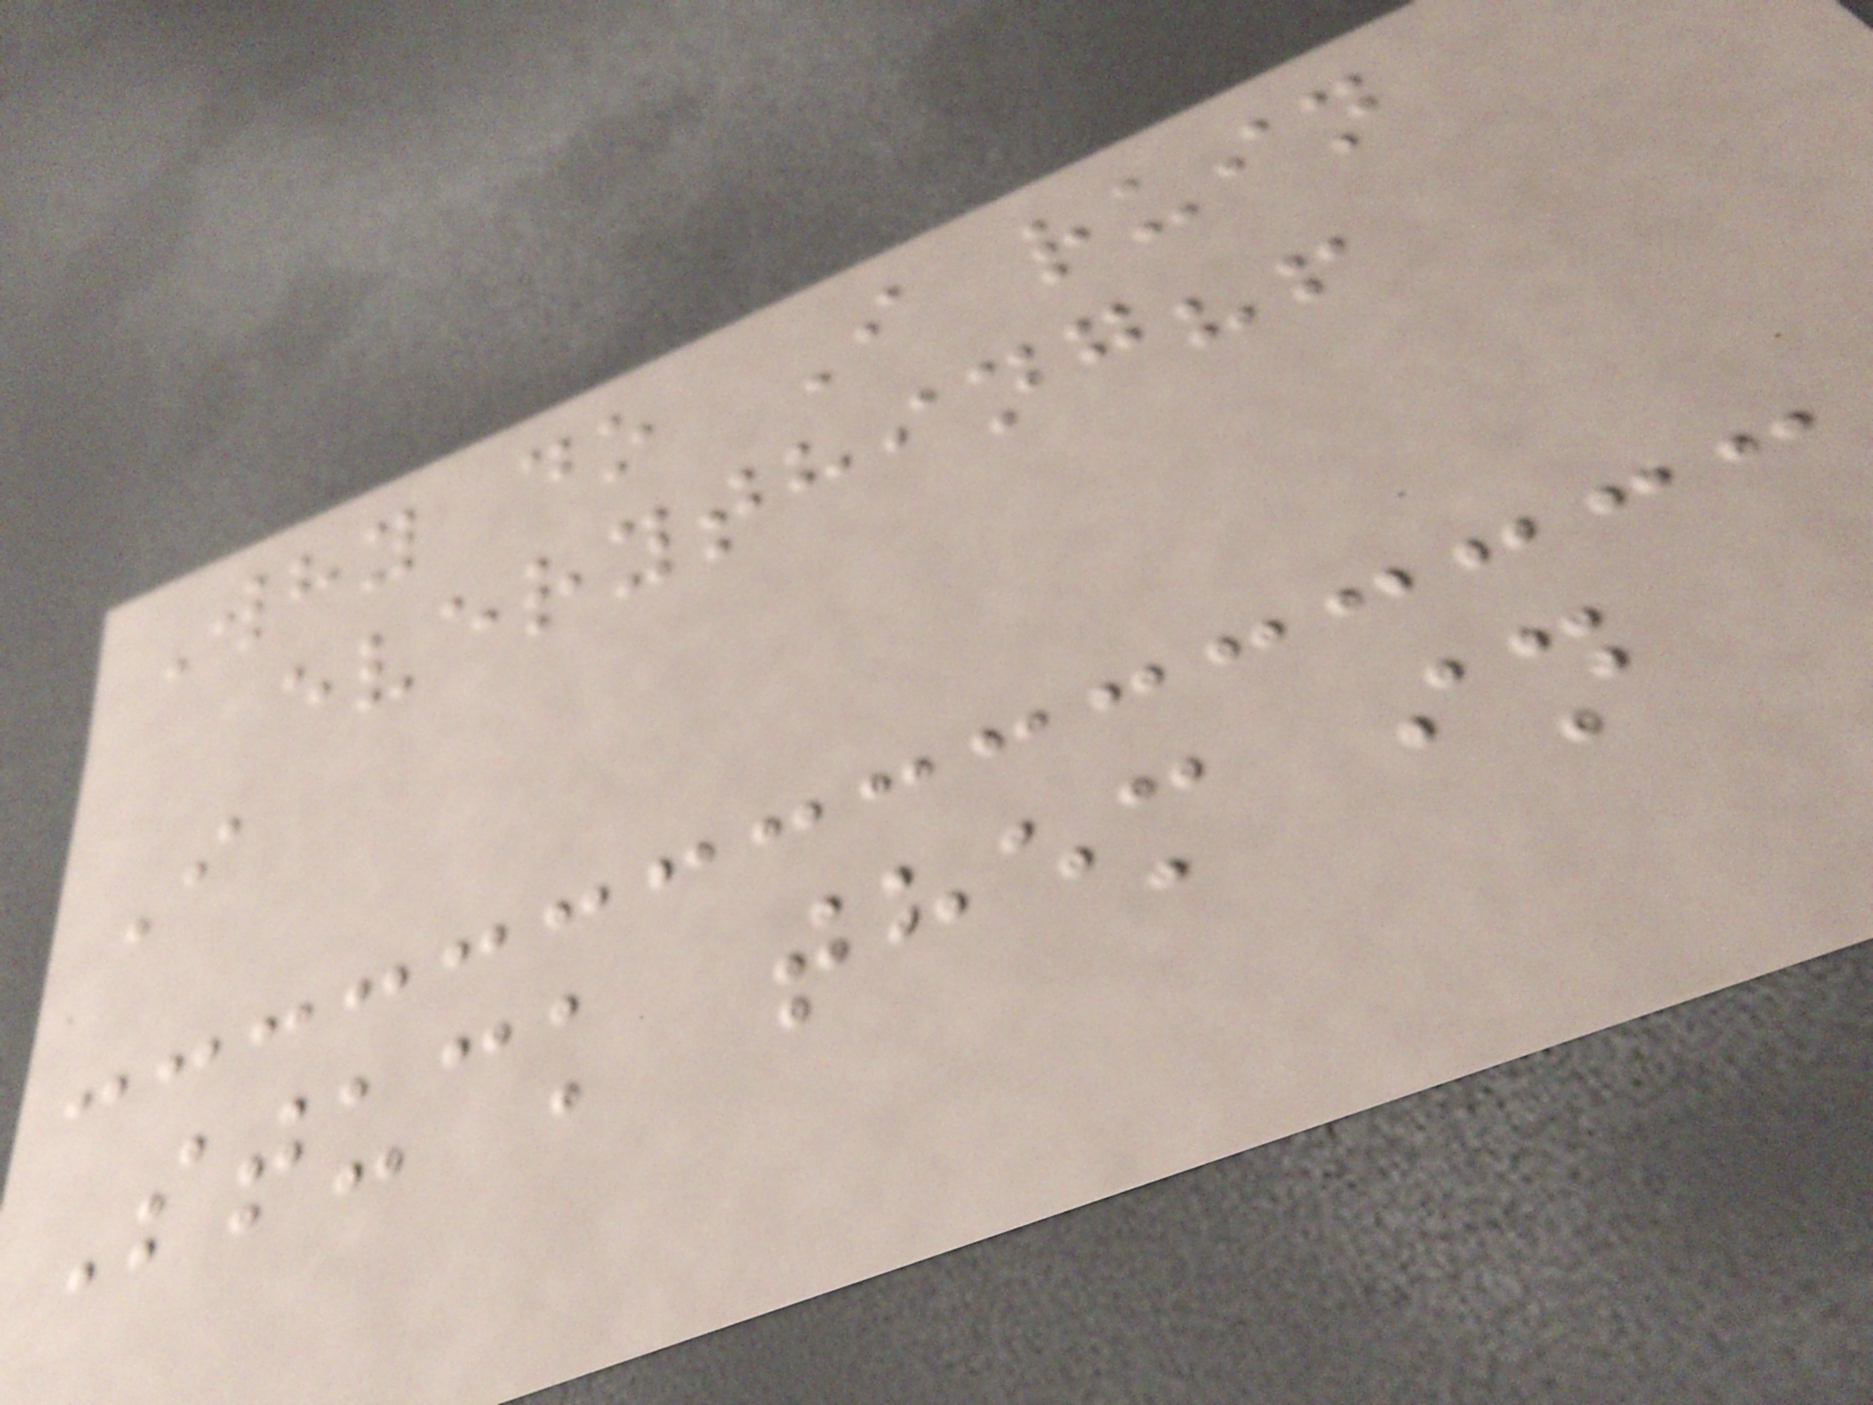Why do I ruin
everything?!
I
Stuck them in
